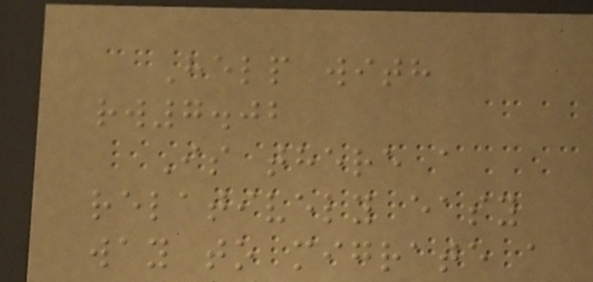Help with
rw7.02
Is there a
relatively easy
way to migrate a
